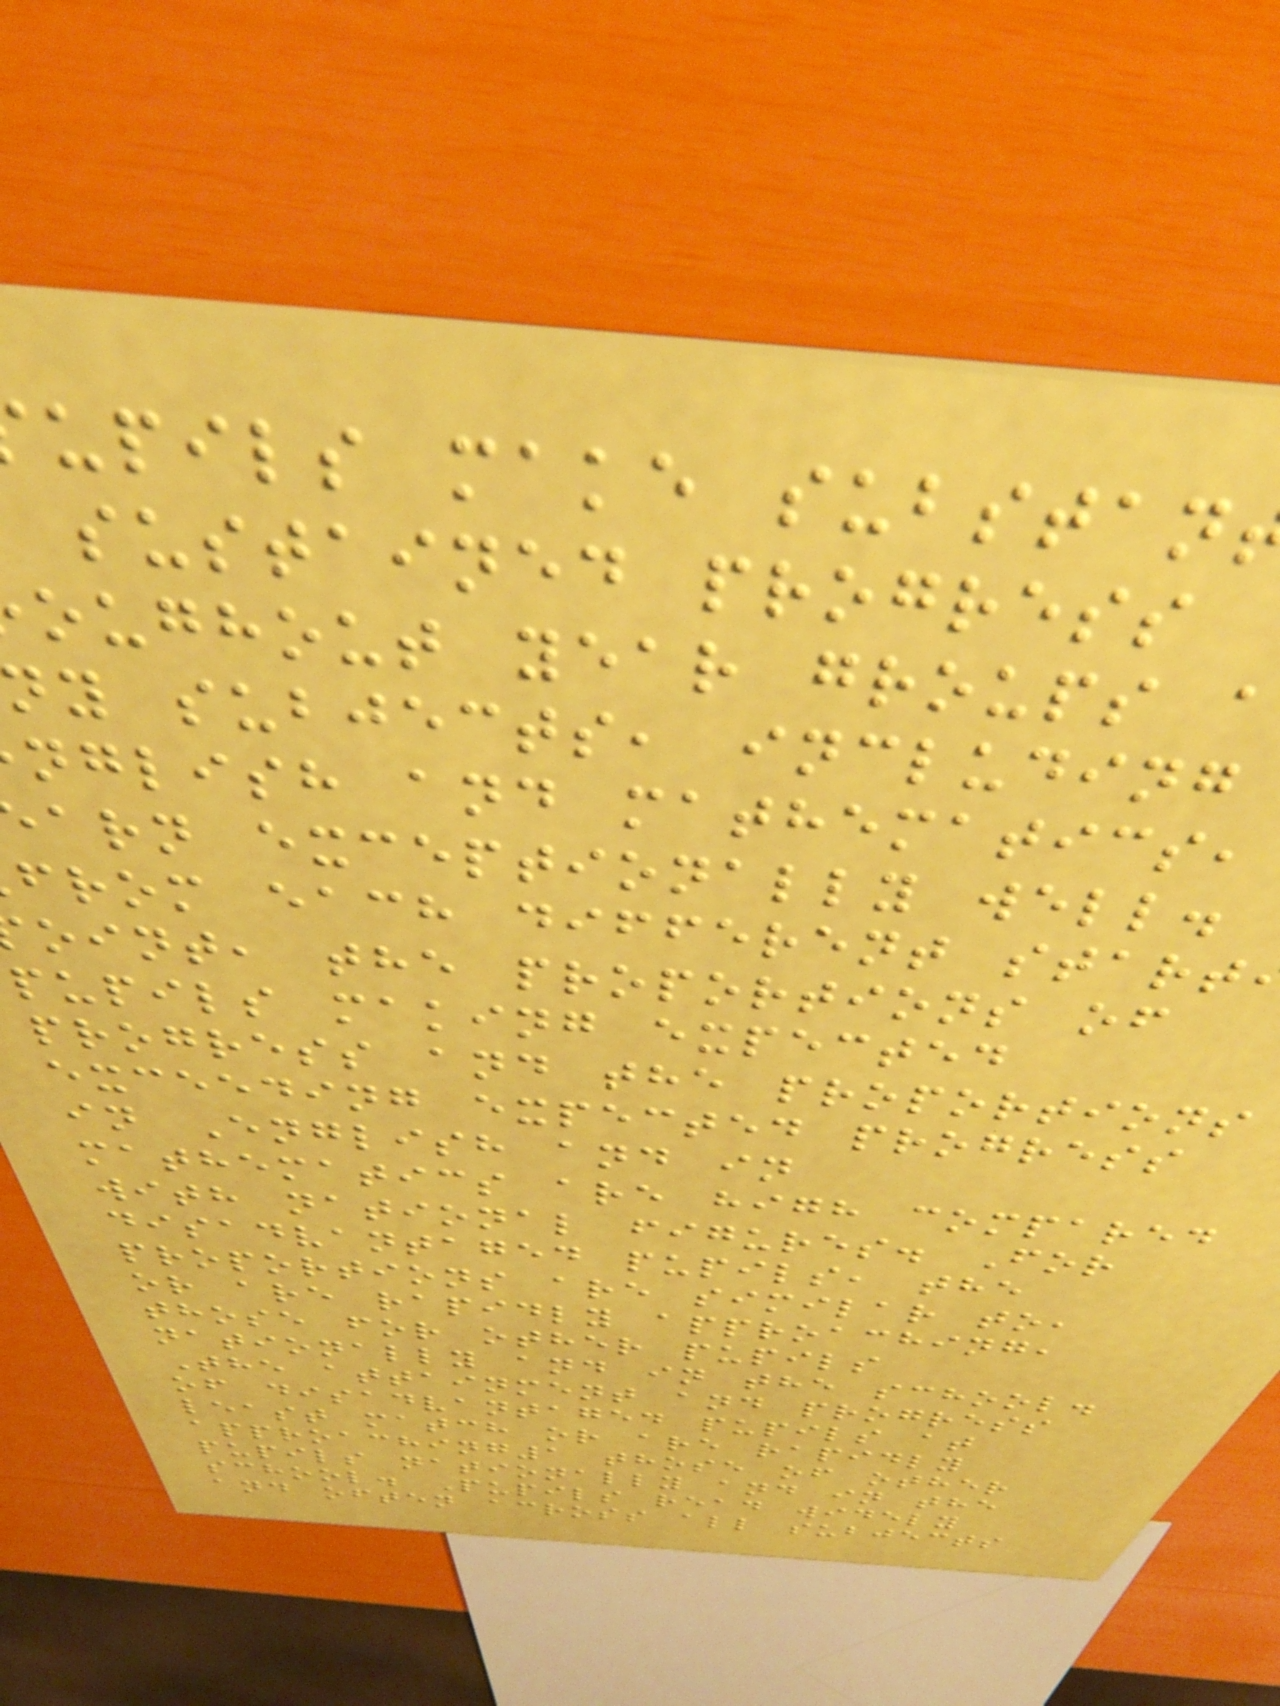upils make substan
sustained progress
oughout year groups a
ny subjects, including
nglish and mathematics,
arn exceptionally well.
from each different start
oint, the proportions of
pupils making expected
progress and the proportions
exceeding expected progress
in English and in
mathematics are high compared
with national figures. For
disadvantaged pupils, the
proportions are similar to,
or are rapidly approaching,
those for other pupils
nationally and in the school.
The attainment and progress
of disadvantaged pupils at
least match or are rapidly
approaching1 those of other
pupils nationally and in the
school. Pupils read widely
and often across all subjects
